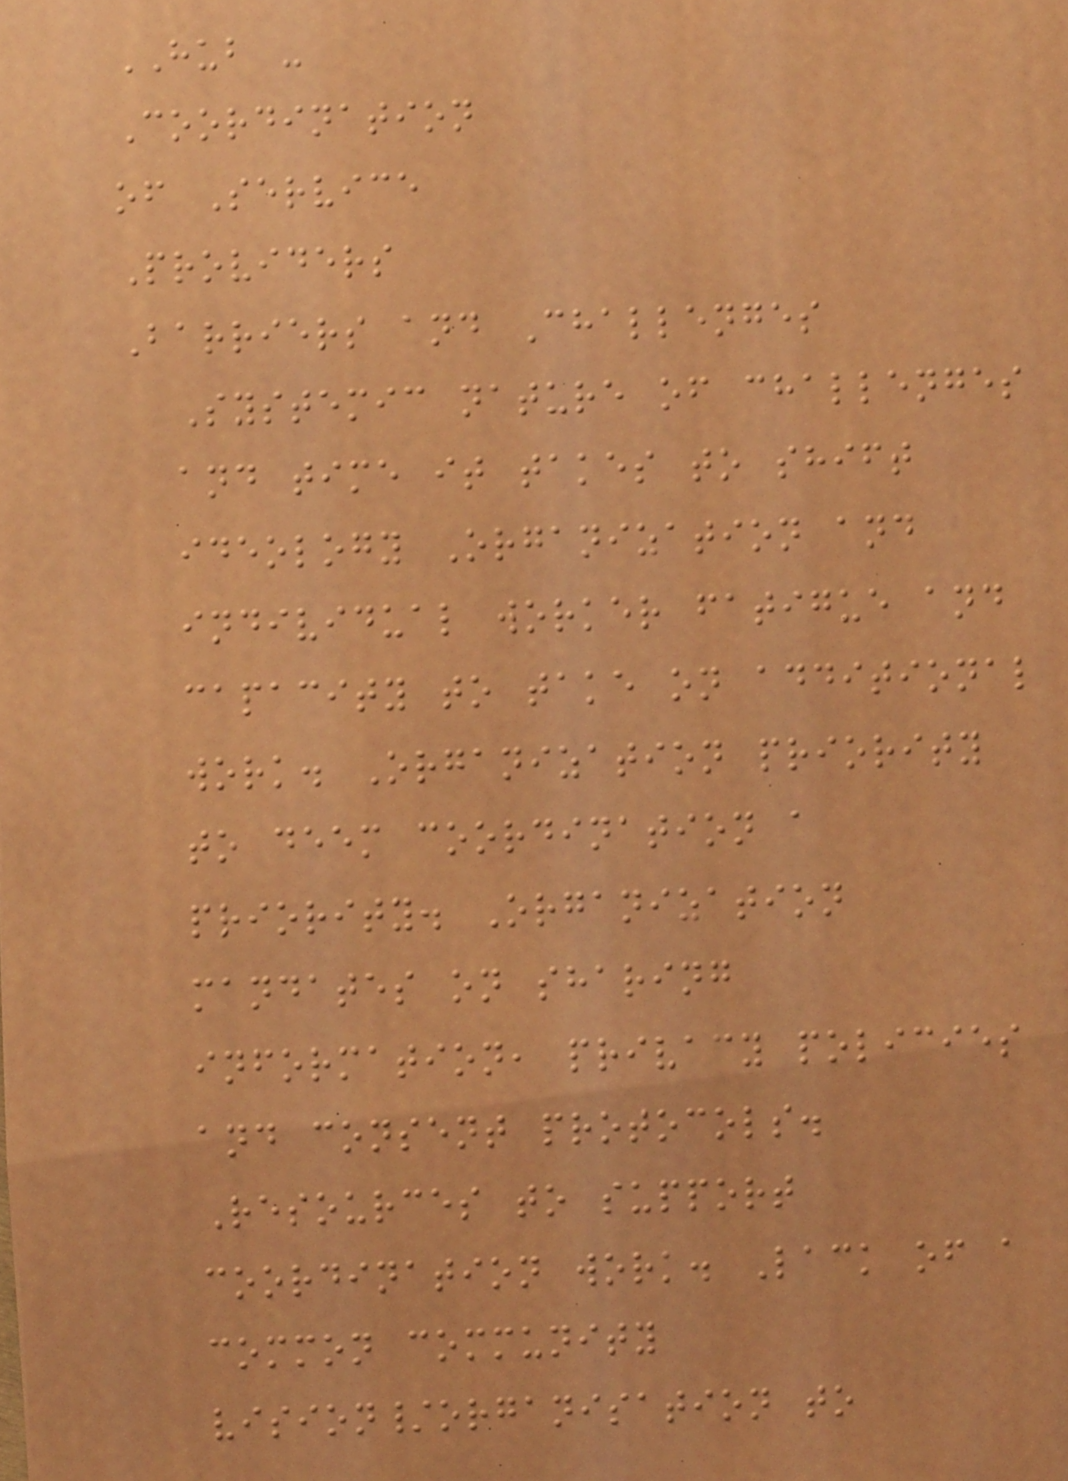HUB -
Coordination
of Service
Providers
Barriers and Challenges
Systemic nature of challenges
and time it takes to shift
ideology Organization and
individual worker fatigue and
capacity to take on additional
work. Organization priority
to deem coordination a
priority. Organization
mandates on sharing
information, privacy policies
and consent protocols.
Resources to support
coordination work. Lack of a
common community
vision/organisation to
